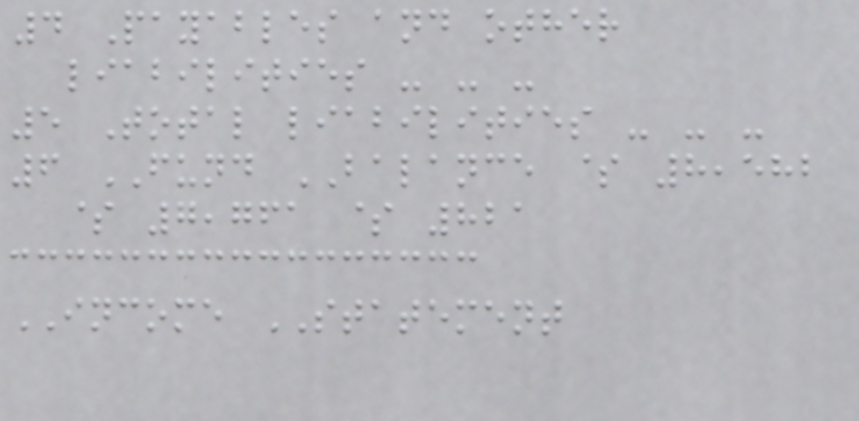4 Payables and other
liabilities - - -
5 Total liabilities - - -
6 FUND BALANCE $ 8,582
$ 7,761 $ 821
INCOME STATEMENT
